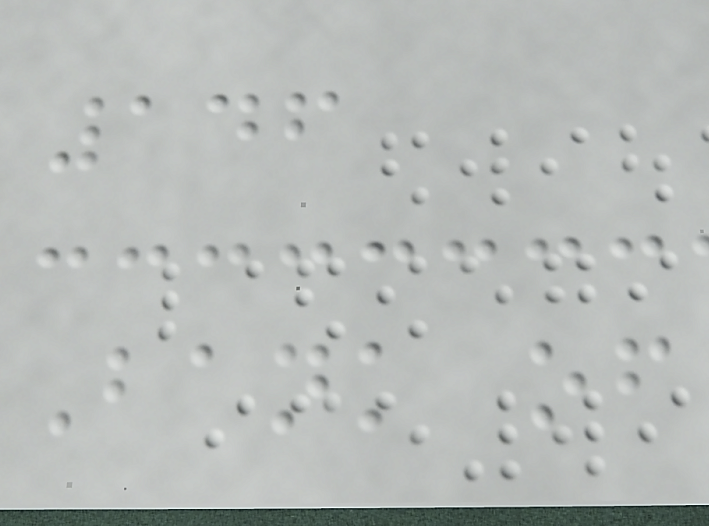146
Bank of
